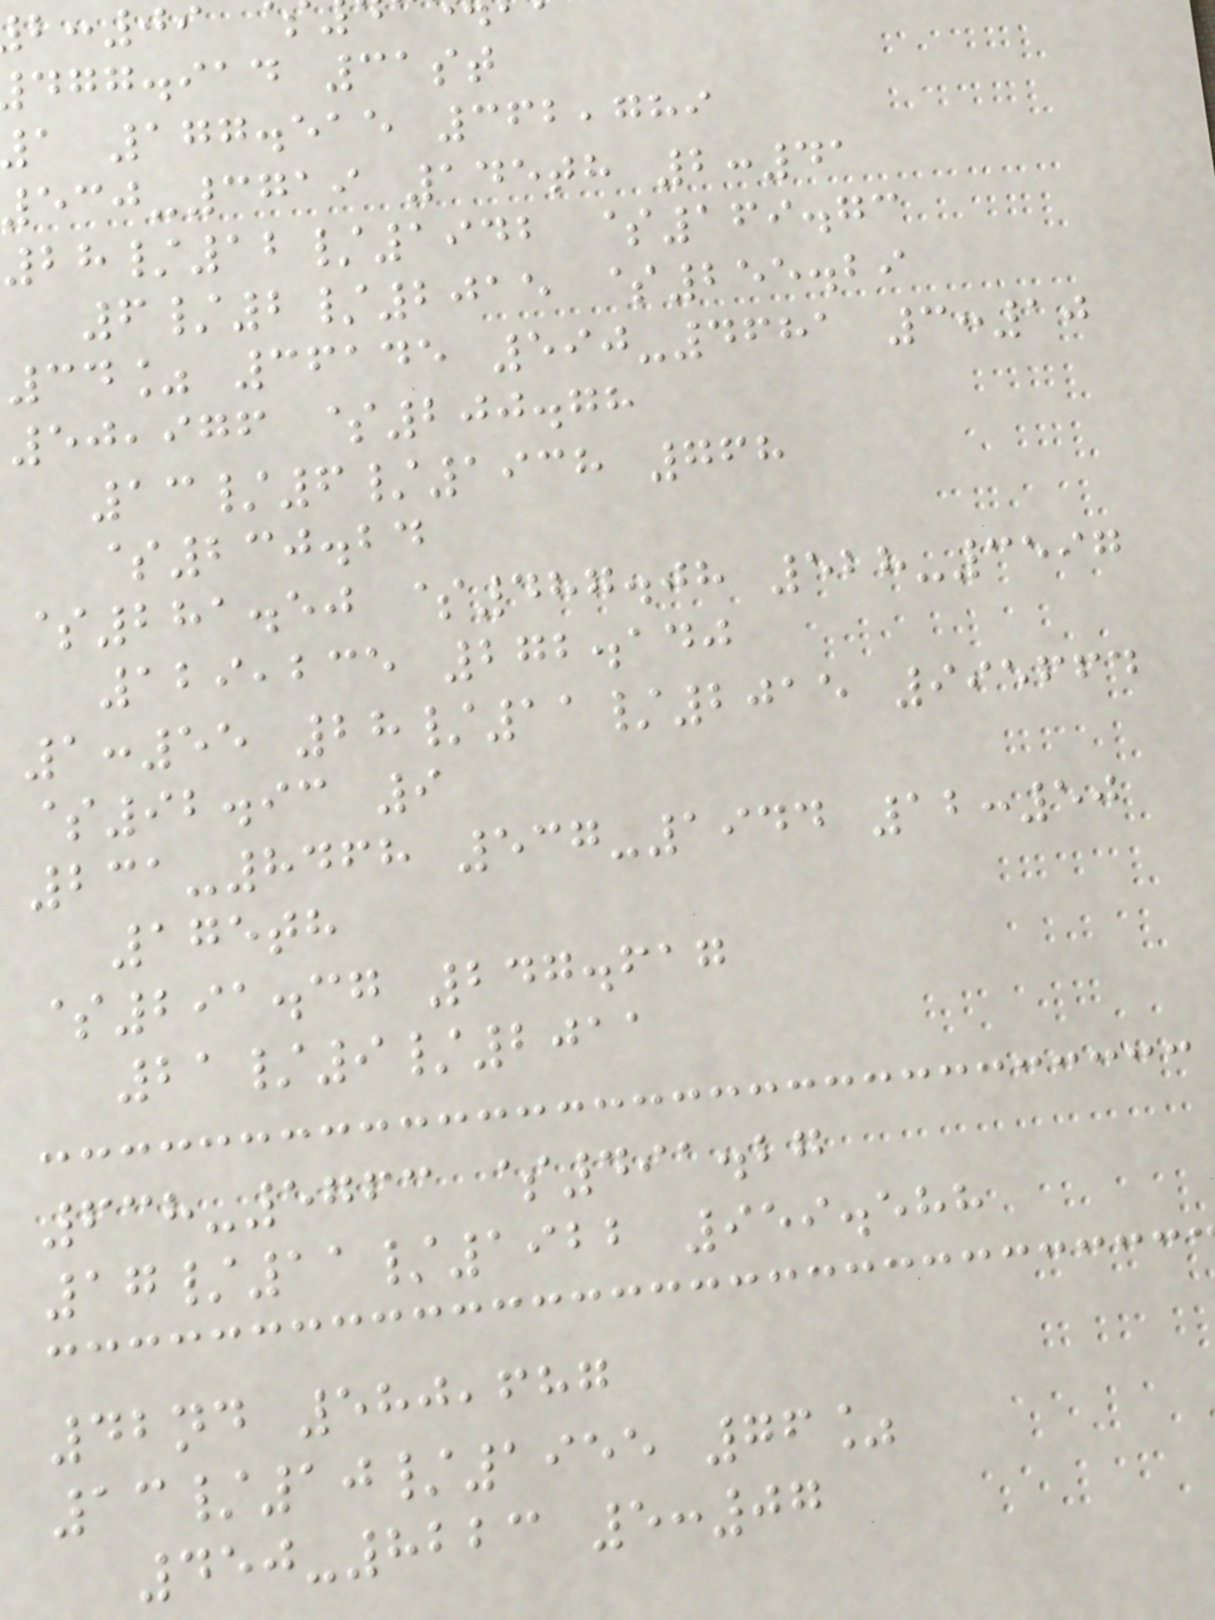:09
dgg.iad 31st
a 177.515 362,789
530-3719 145th 2:41
28/12/1942 $169.73
6/2/2015 $255.29
34% 36145 590-4681 3:10
50,976 $200.78
13/6/1938 768
$230.24
$281.50 $487.08 528-3597
129,235 272.140
1:55 28/11/2015 995664
$92.93 9
231-8468 537-1944 12:50
175th
$291.37 247.617
21/9/2011
638-5763 $491.27
17/11/1922 959.588
42nd 580,687
13/10/1955 76%
450-8223 5:07
